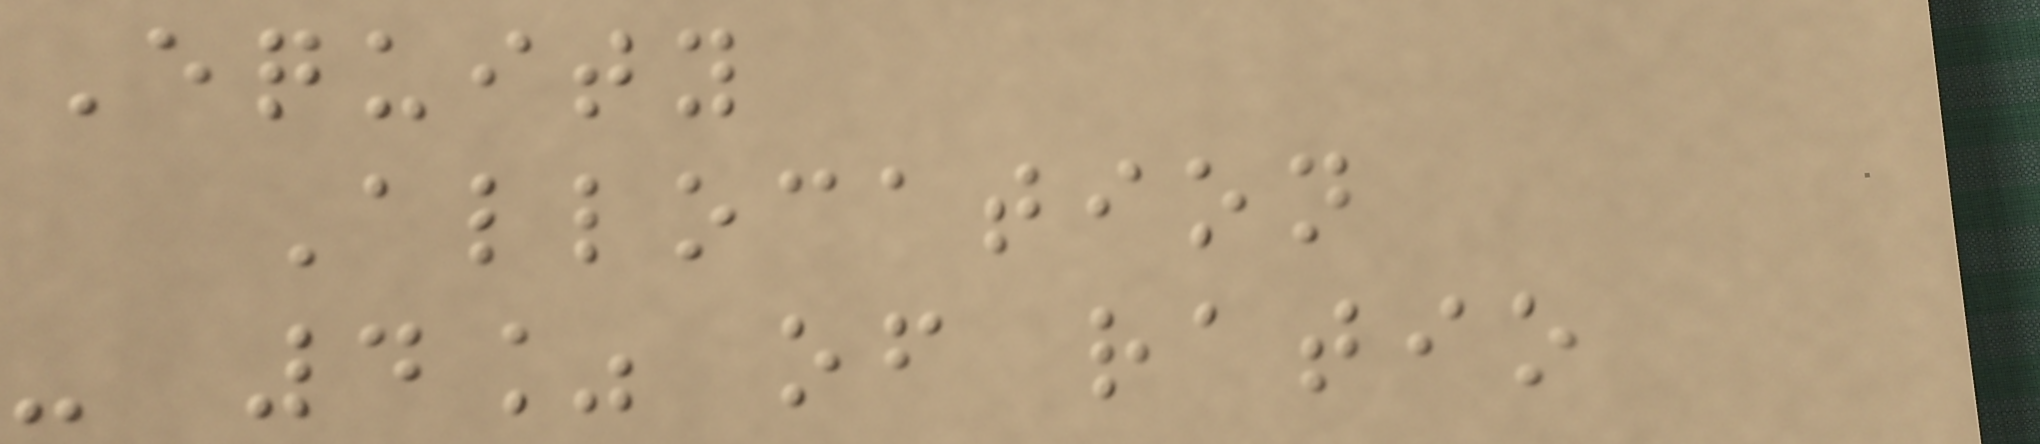Equity
Allocation
- 4% of ratio
